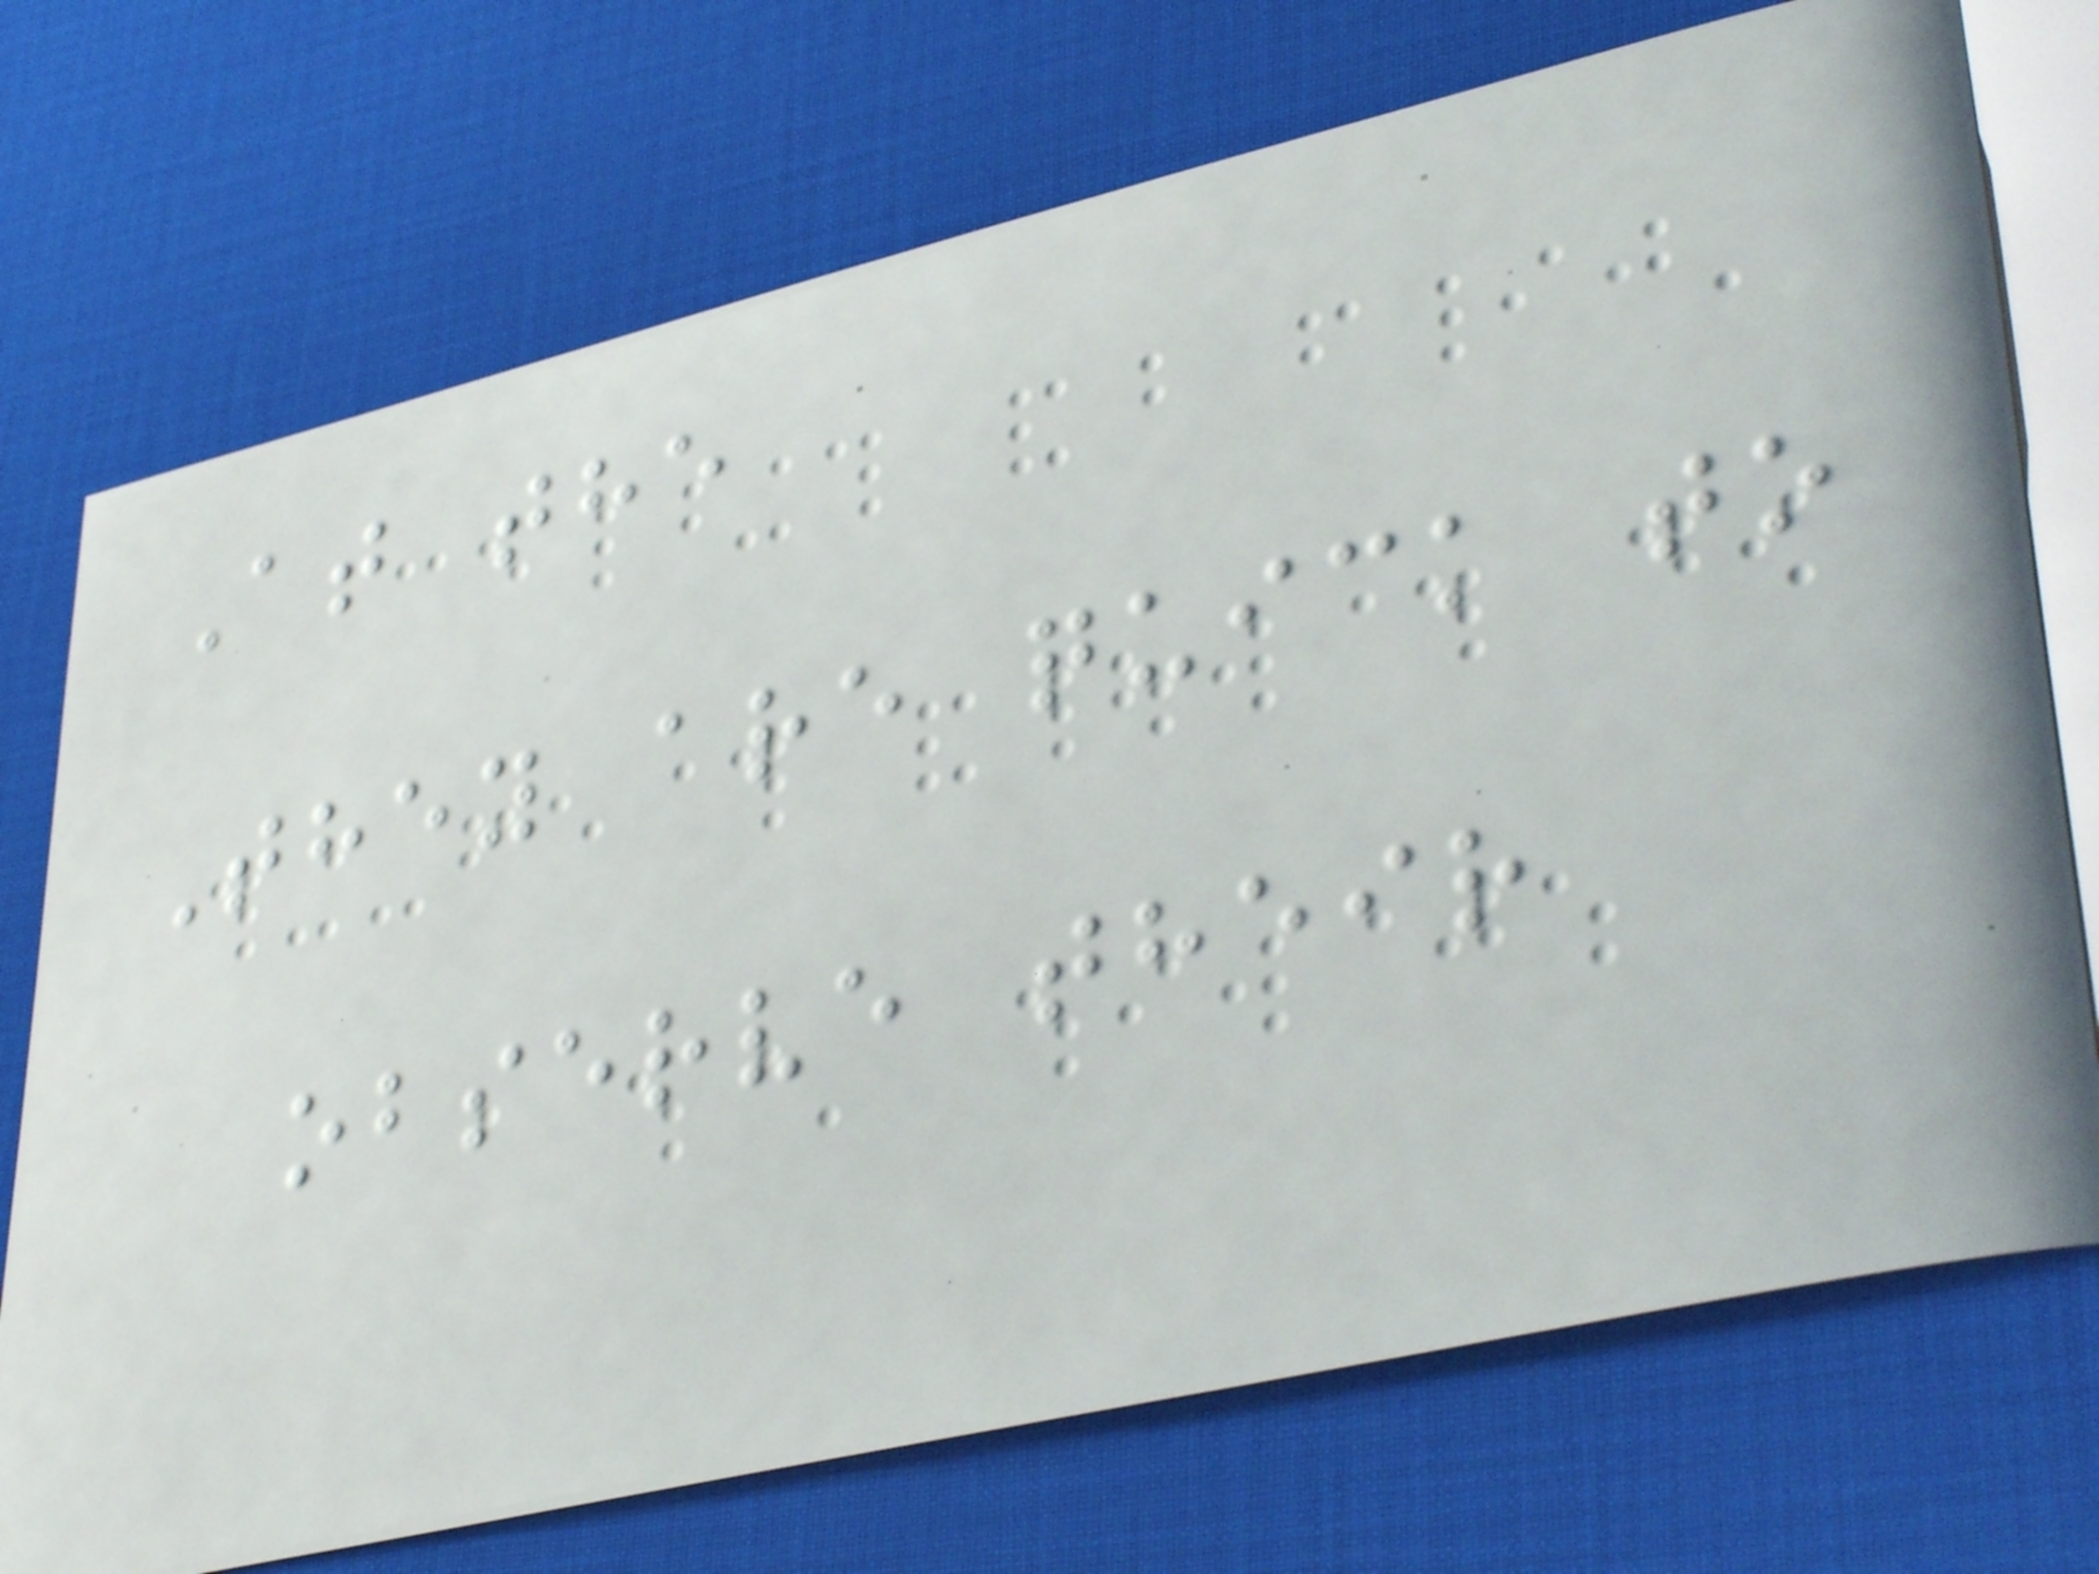At the
They are quick to
observe their
